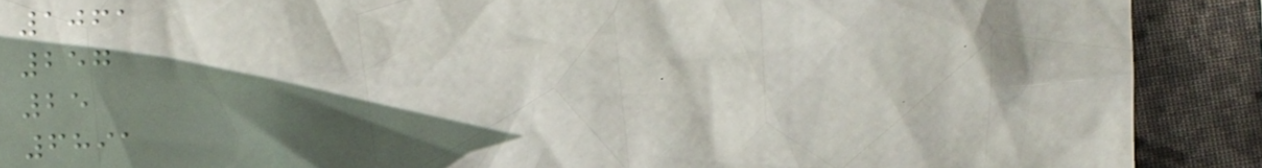1061
257
25
6891
